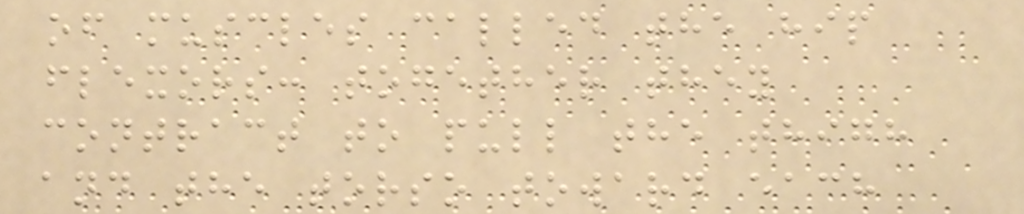of muscles called the hip
flexors: together they
contract to pull the thigh
and the torso toward each
